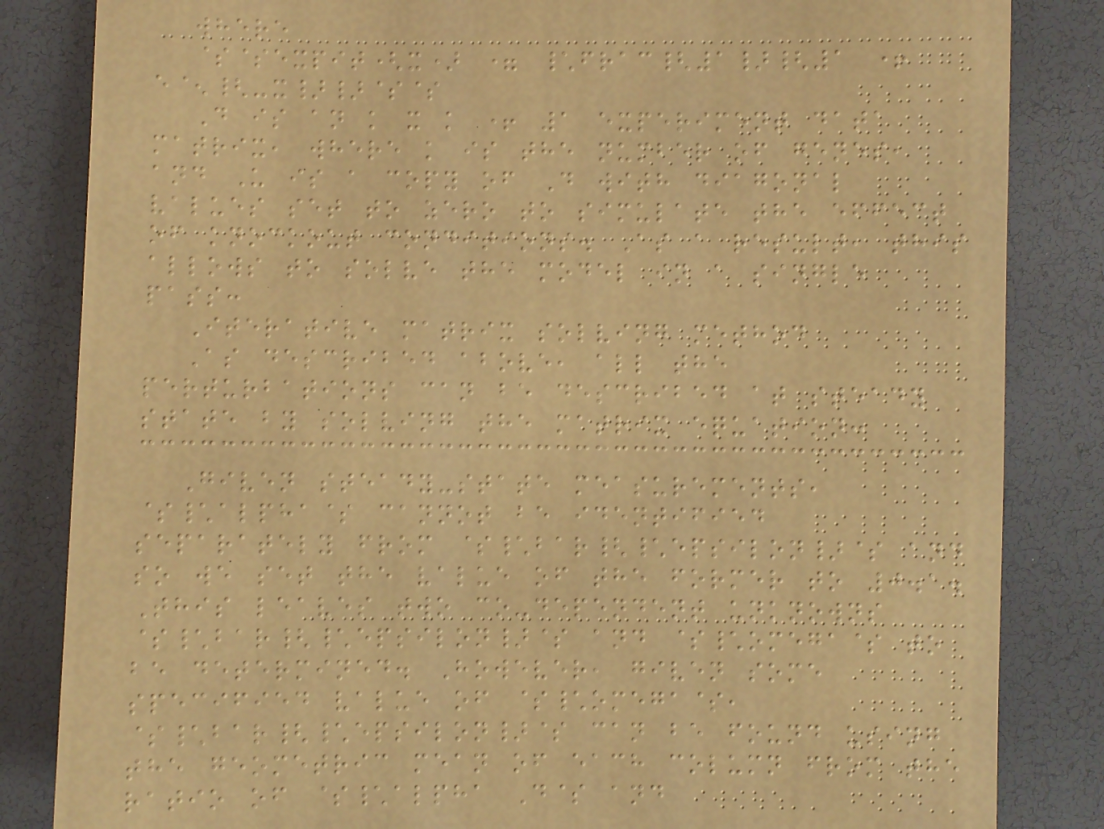where
$$expit(x) = \frac{1}{1 +
e^{-x}}$$
D is an k x k + 1 experiment data
matrix, where k is the number of genes,
and U is a copy of D with diagonal
values set to zero to simulate the effect
of knockout conditions. As a result, this
allows to solve the model in a single
pass:
Iterative matrix solving method
As described above, all the
perturbations can be described at steady
state by solving the matrix equation:
Given steady-state measurements,
$\alpha$ cannot be identified
separately from $\bar{\epsilon}$ and
so we set the value of the former to 0.1.
This leaves two co-dependent unknowns
$\bar{\epsilon}$ and $\omega$ to
be determined. However, given some
specified value of $\omega$,
$\bar{\epsilon}$ can be found using
the geometric mean of each column from the
ratio of $\alpha D$ and
